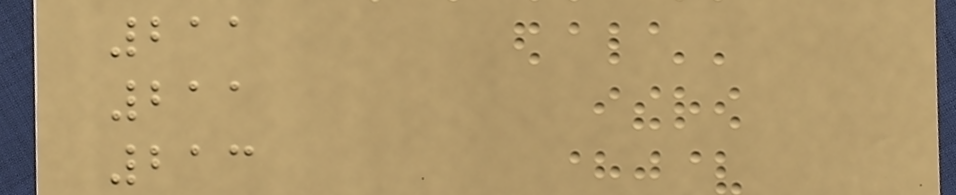211
211
213
